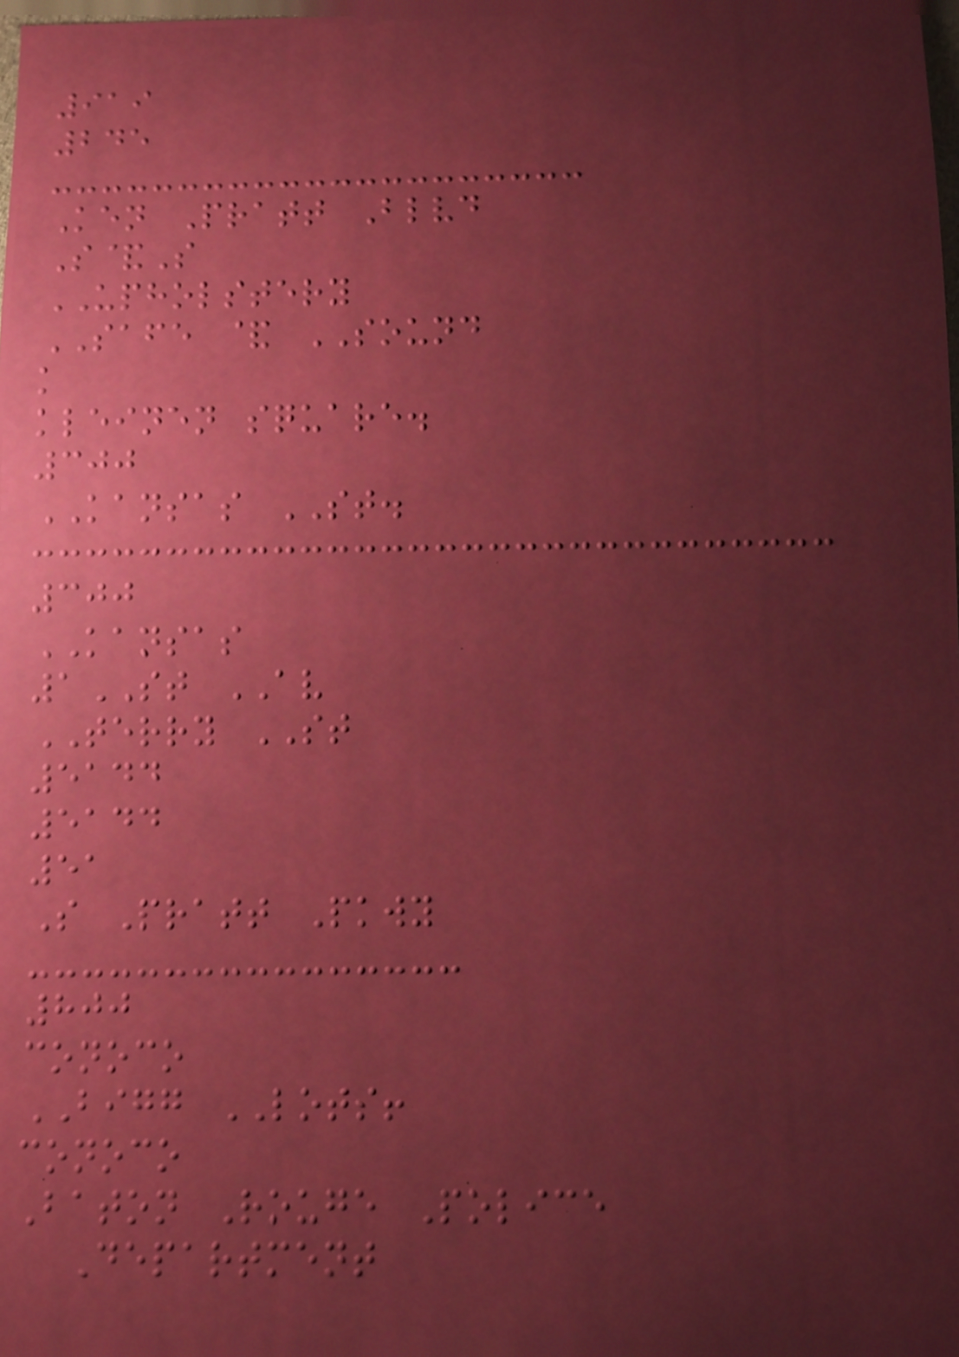919
245
Ken Pratt Blvd
S&S
UPHOLSTERY
SAFE & SOUND
k
kleinen square.
300
KANSAS ST.
300
KANSAS
1ST AV
TERRY ST
5144
5144
51
S Pratt Pkwy
800
conoco
BIGG LOTS!
conoco
Baton Rouge Police
Department
